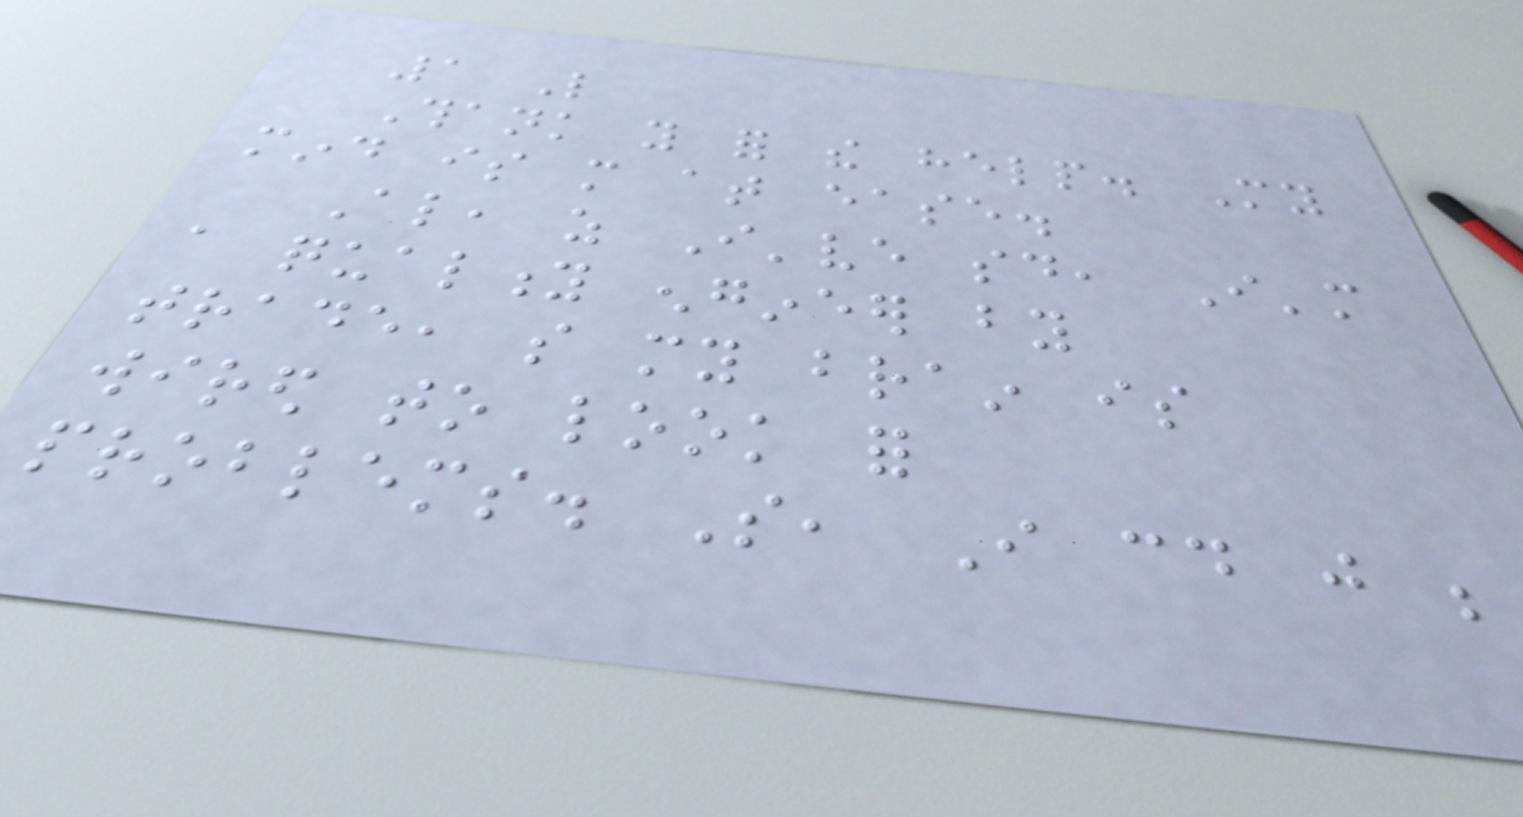1 Like
Thank you for the help. My
mind is more at ease.
Also, as I've said, I'm
a quality engineer by
trade, so my brain is
wired to look for
problems. So, I could just be
